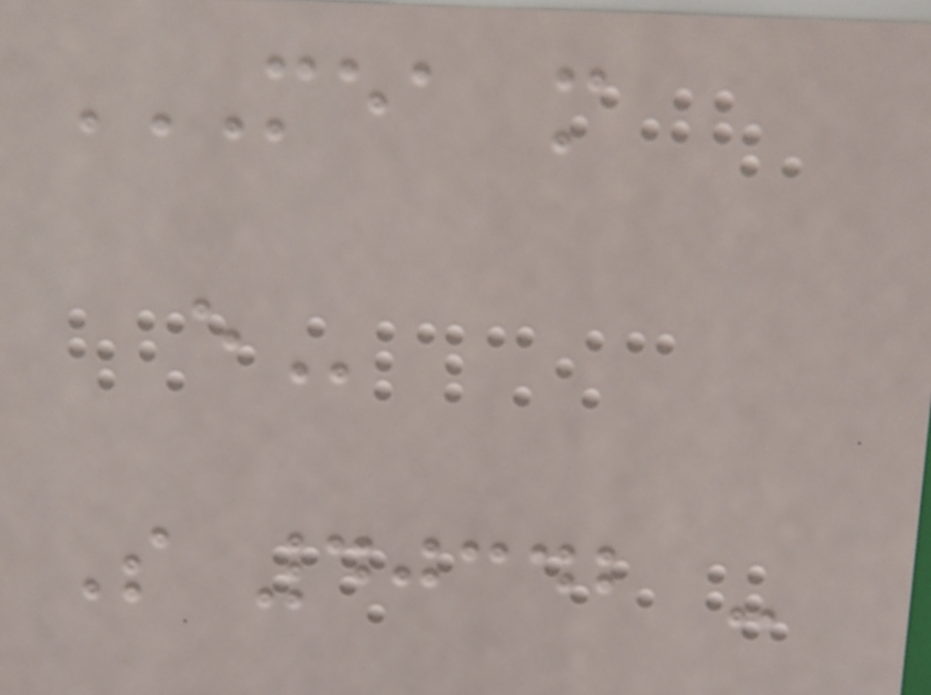MEA M
E
S 40342 -
